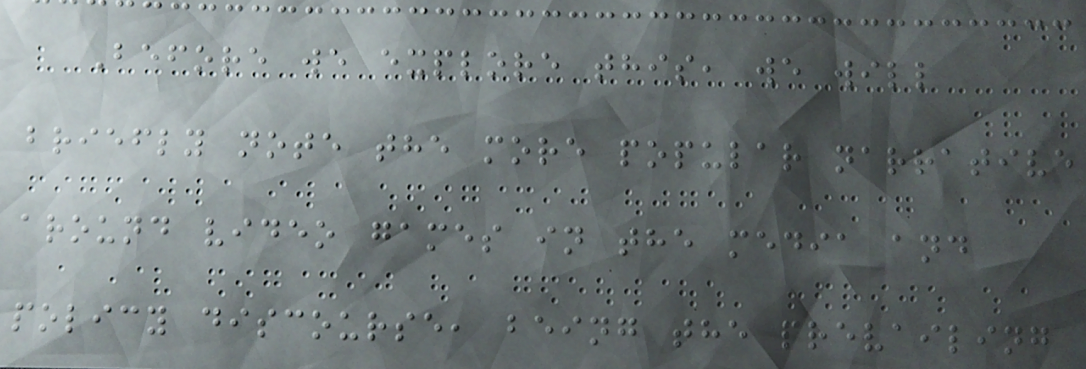Before we explore this, we will
briefly note the more popular narrative
around video games in the media and
policy discourse, being the prevailing
